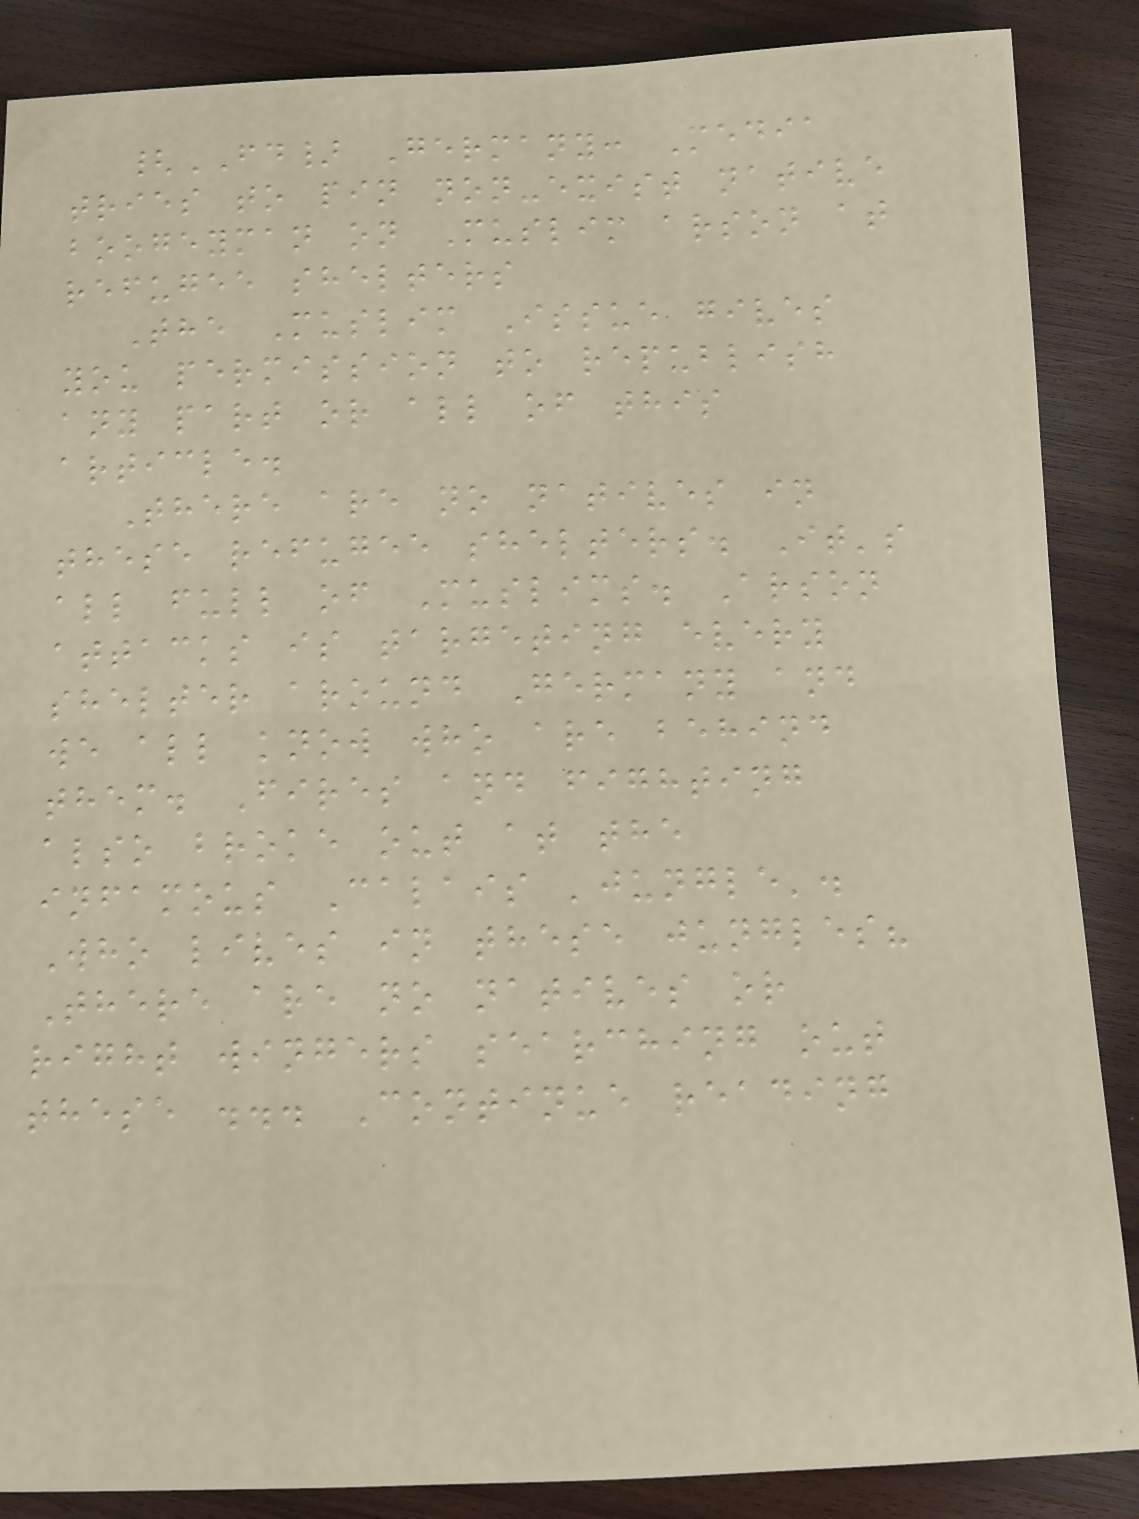{FD} Germany: Media
tries to pin non-exist native
boogeyman on Muslim arson at
refugee shelters
The Muslim Issue gives
you permission to republish
any part or all of this
article.
There are no natives in
these refugee shelters. It's
all full of Muslims. Arson
attacks is targeting every
shelter around Germany and
we all know who are behind
them. Fires and fighting
also broke out at the
infamous Calais 'jungle'.
Who lives in these jungles?
There are no natives or
right wingers searching out
these ... Continue reading
